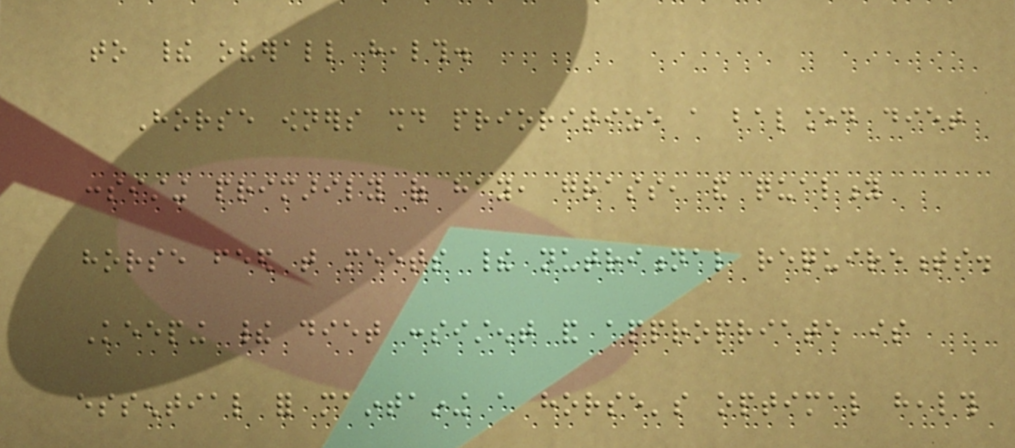to their overall health.
Horse owners should prioritize a balanced diet
consisting primarily of hay, grass, and quality
horse feed that meets their nutritional requirements.
Keeping their diet consistent and appropriate is
essential for maintaining a horse's optimal health
